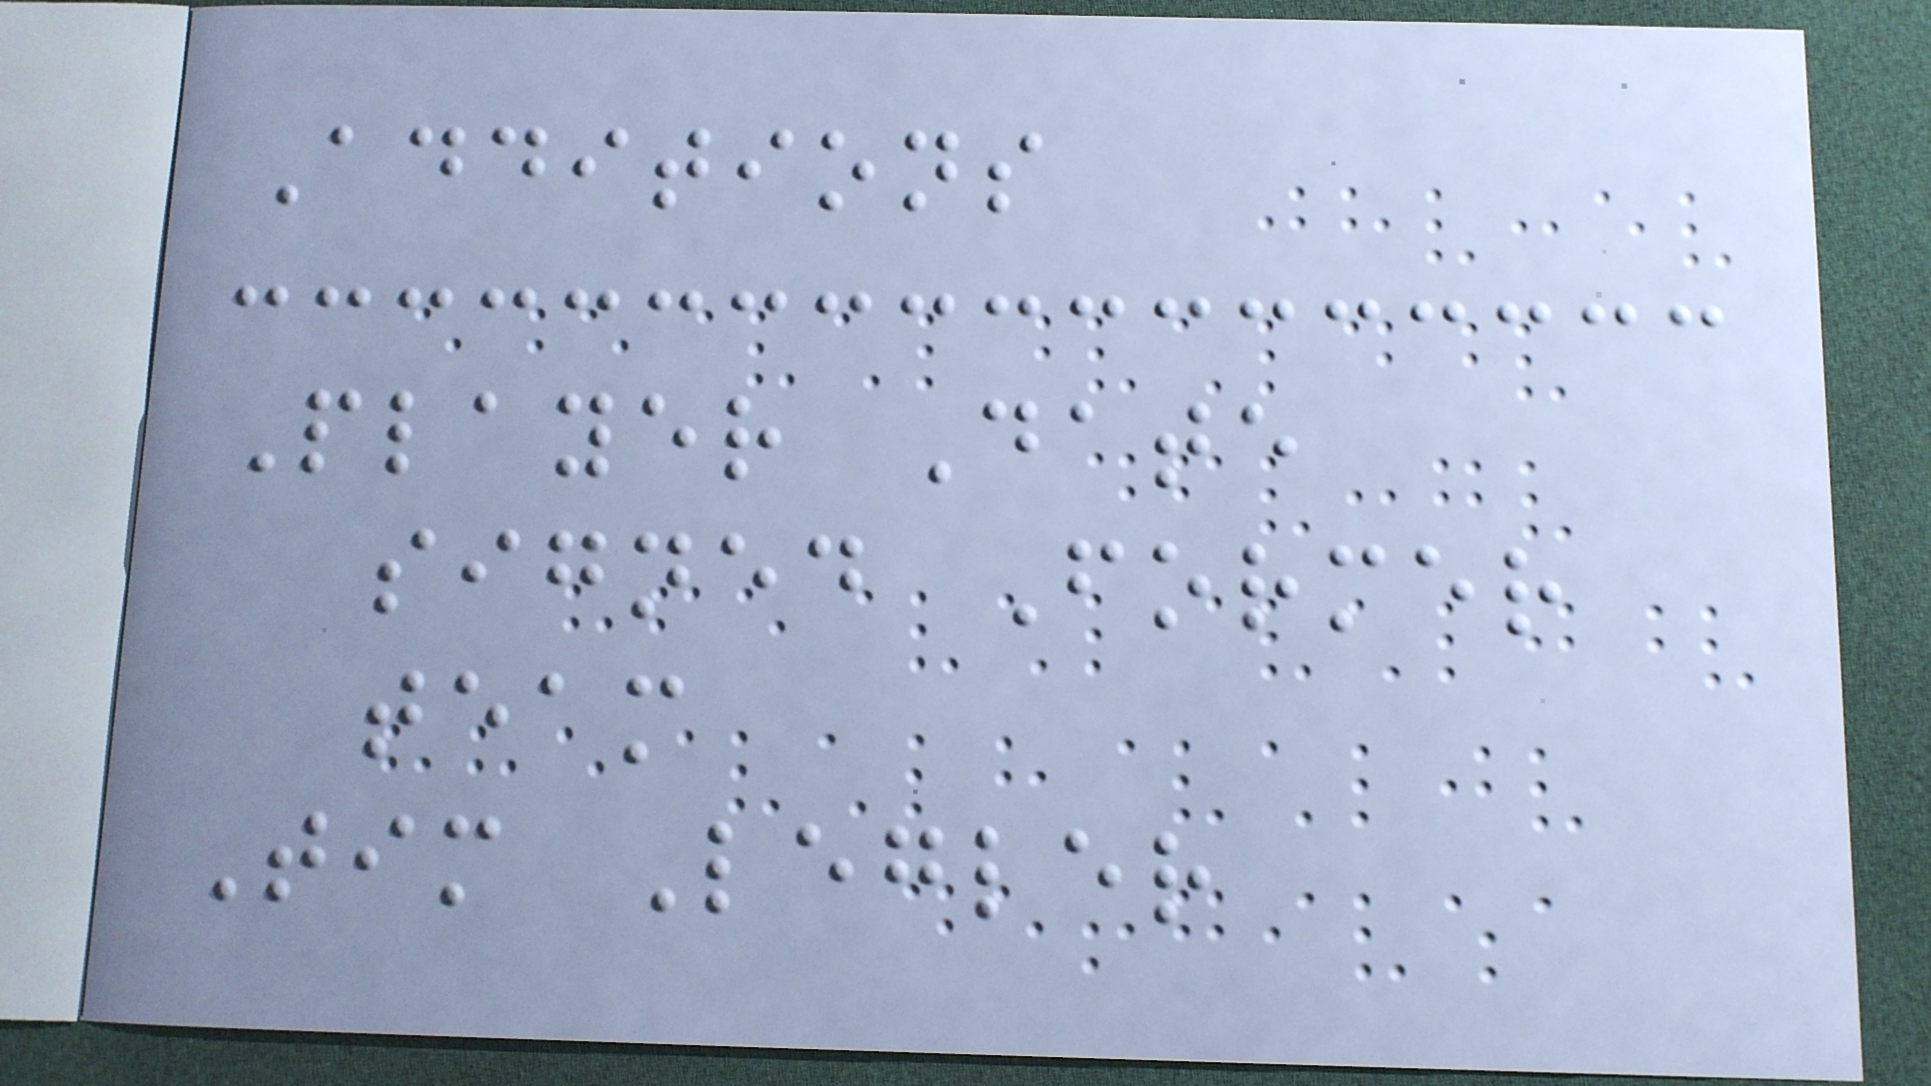Additions
Player Date
signed Former
team
Tim Legler
